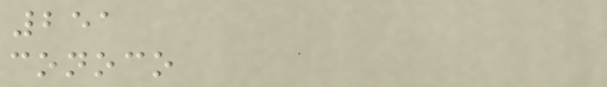251
conoco
